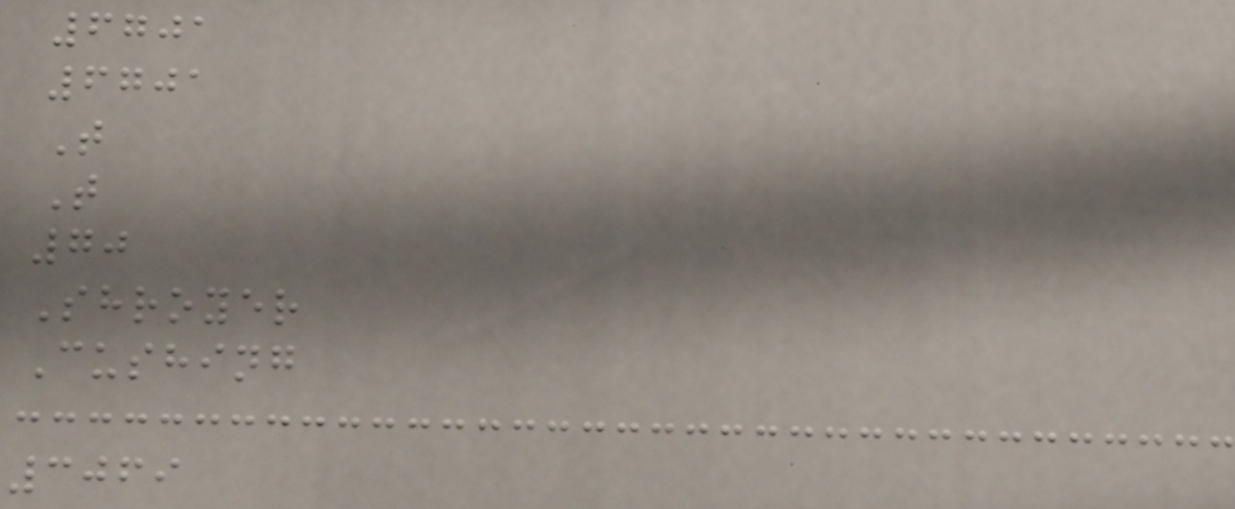6701
6701
T
T
70
Shroyer
Cushing
3069
